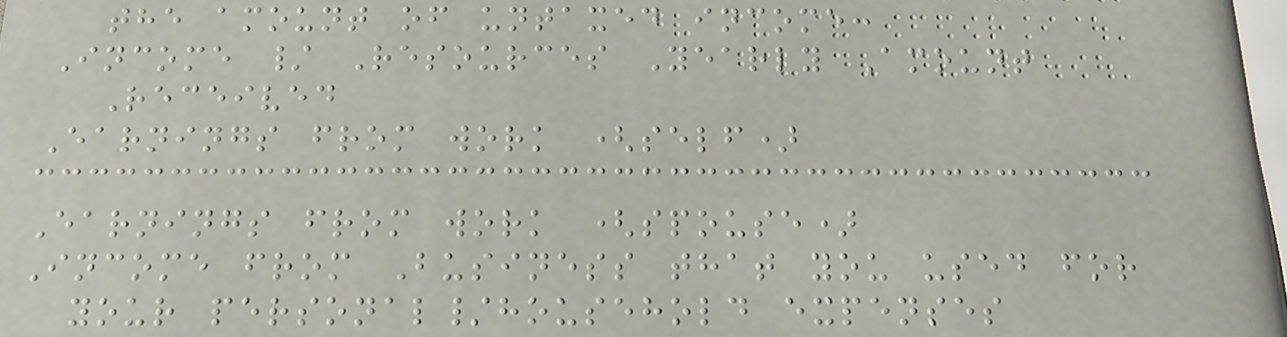the amount of untaxed income:
Income / Resources Yearly Amount
Received
Earnings from work (self)
Earnings from work (spouse)
Income from Business that you used for
your personal/household expenses
